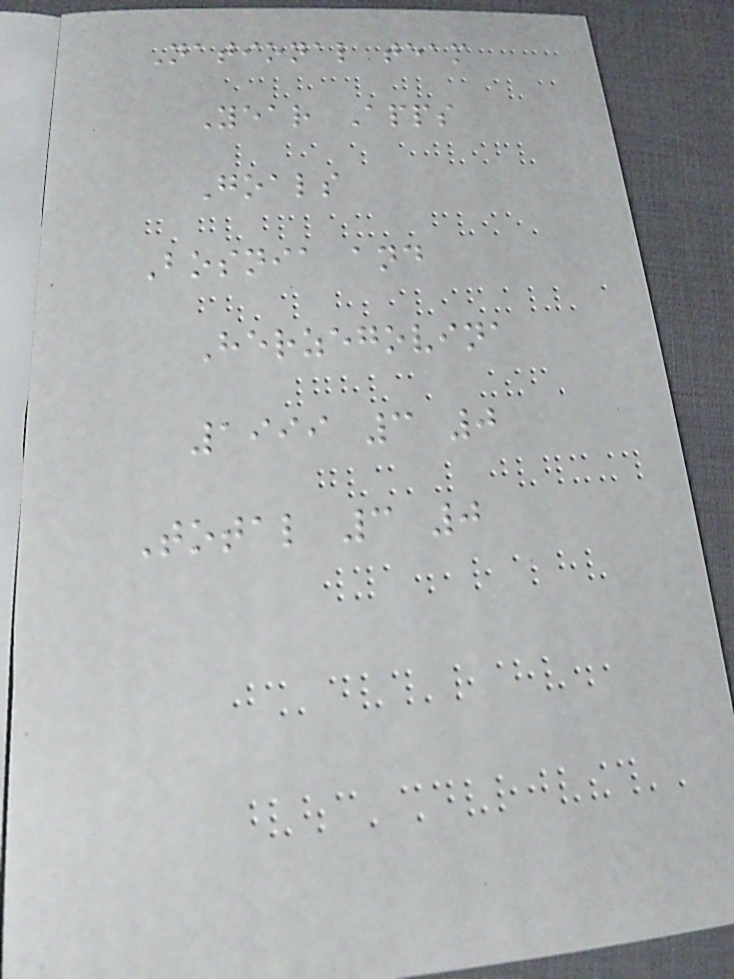National team
Year Apps
Goals
Bosnia and
Herzegovina
1999 3 0
Total 3 0
